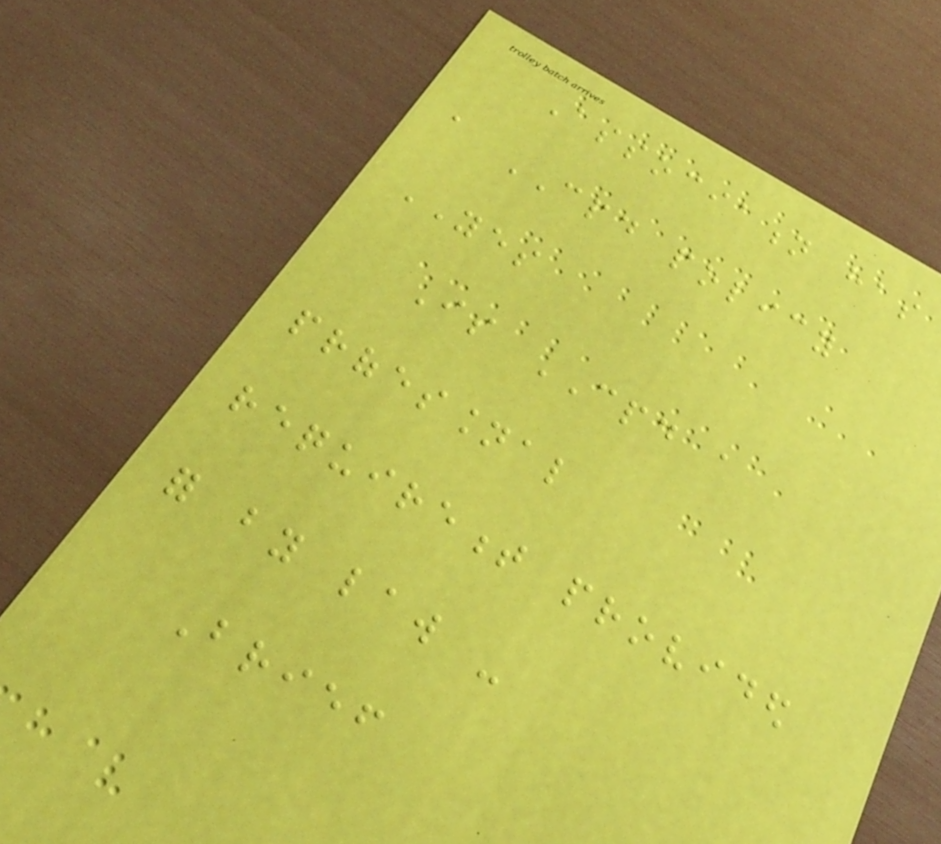Association has
a CPD policy
YES
Is CPD a
professional
requirement provided
for by law -
Brief
